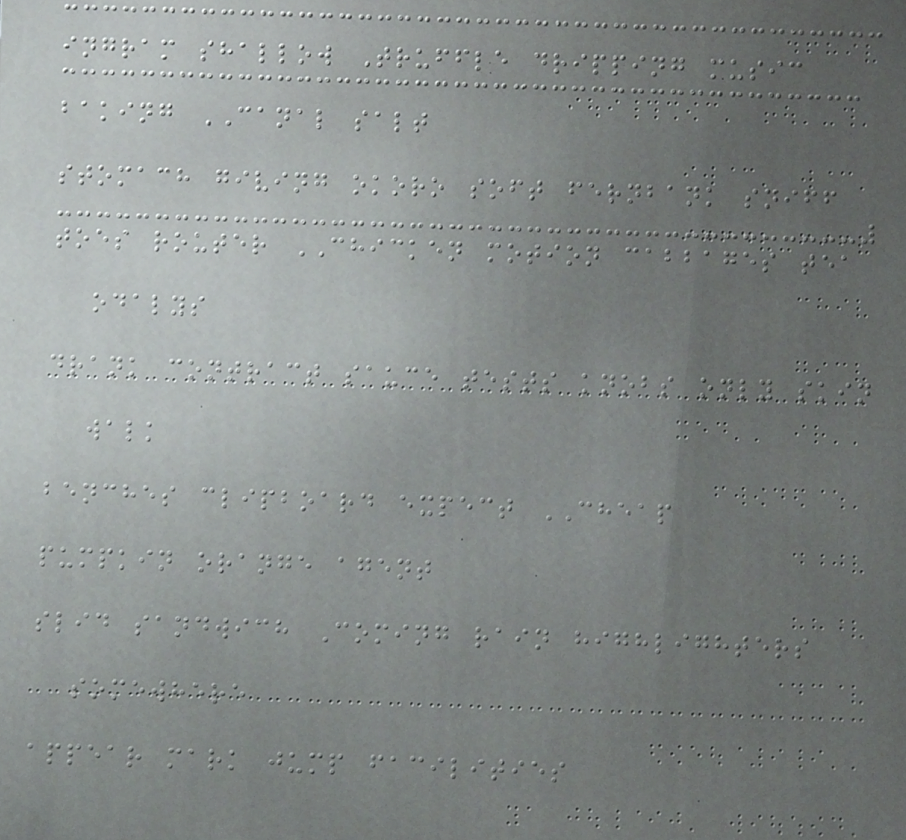ingram shallow Truffle dripping music
baking CANAL salt
stomach giving okoro soft fernbank sniff
toes router CHICKEN motion cabbages tea
odalys
drank contract sauce tests knobs only skin
walk
benches clipboard expect CHEAP
pumpkin orange agent
slid sandwich Coming rain highlighters
somewhere
appear mark jump facilities
